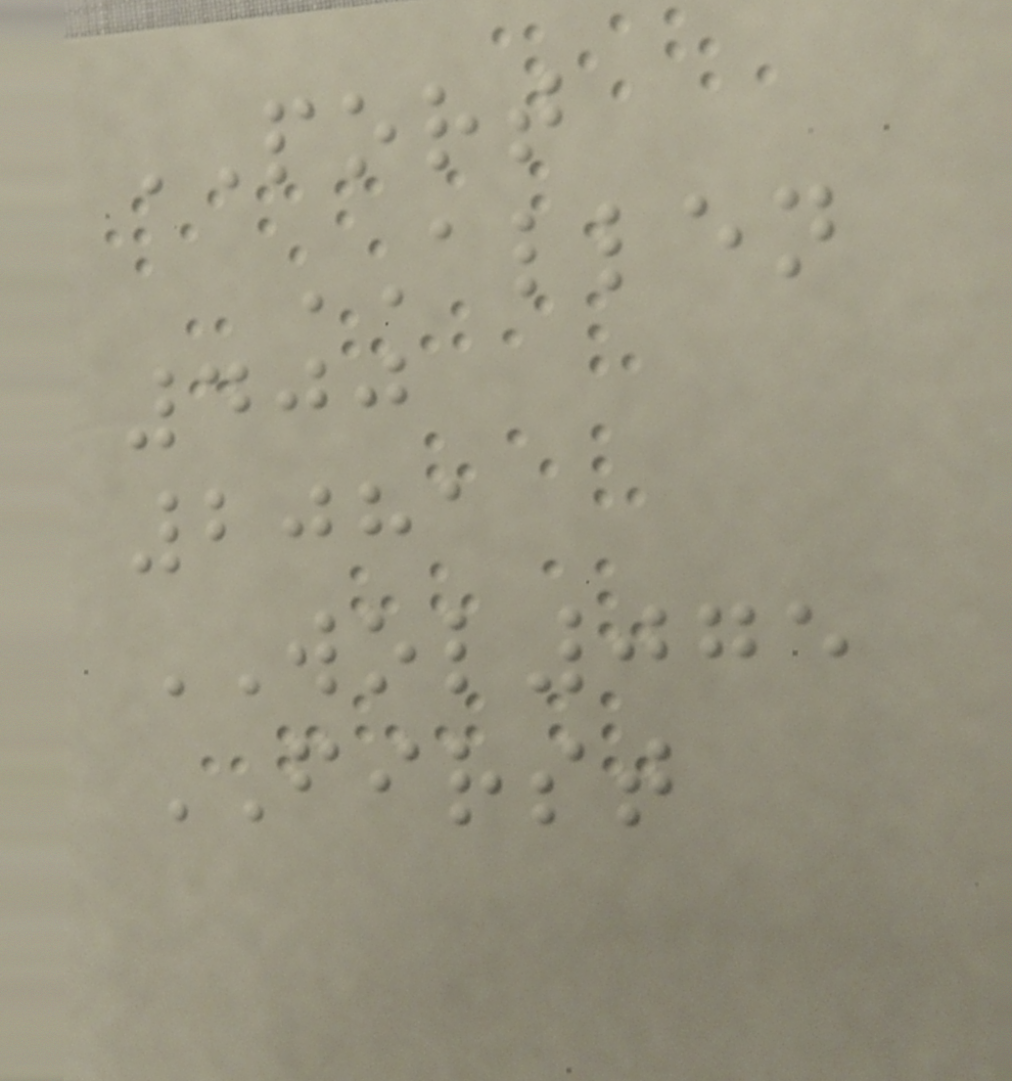PORT
ALLEN
400
2081
WOL075
FIRST
